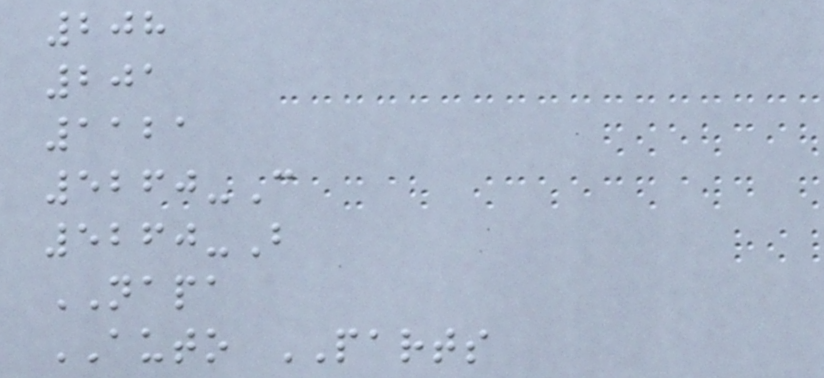208
201
1121
5260-C
5260-B
NAPA
AUTO PARTS
